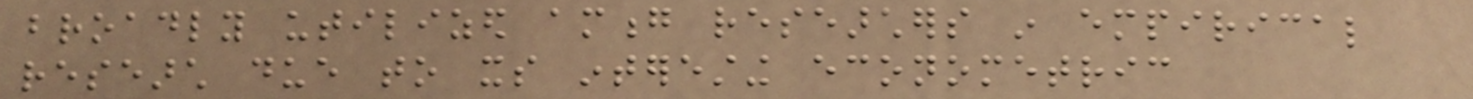broadly utilized among researchers in empirical
research due to its interesting econometric
